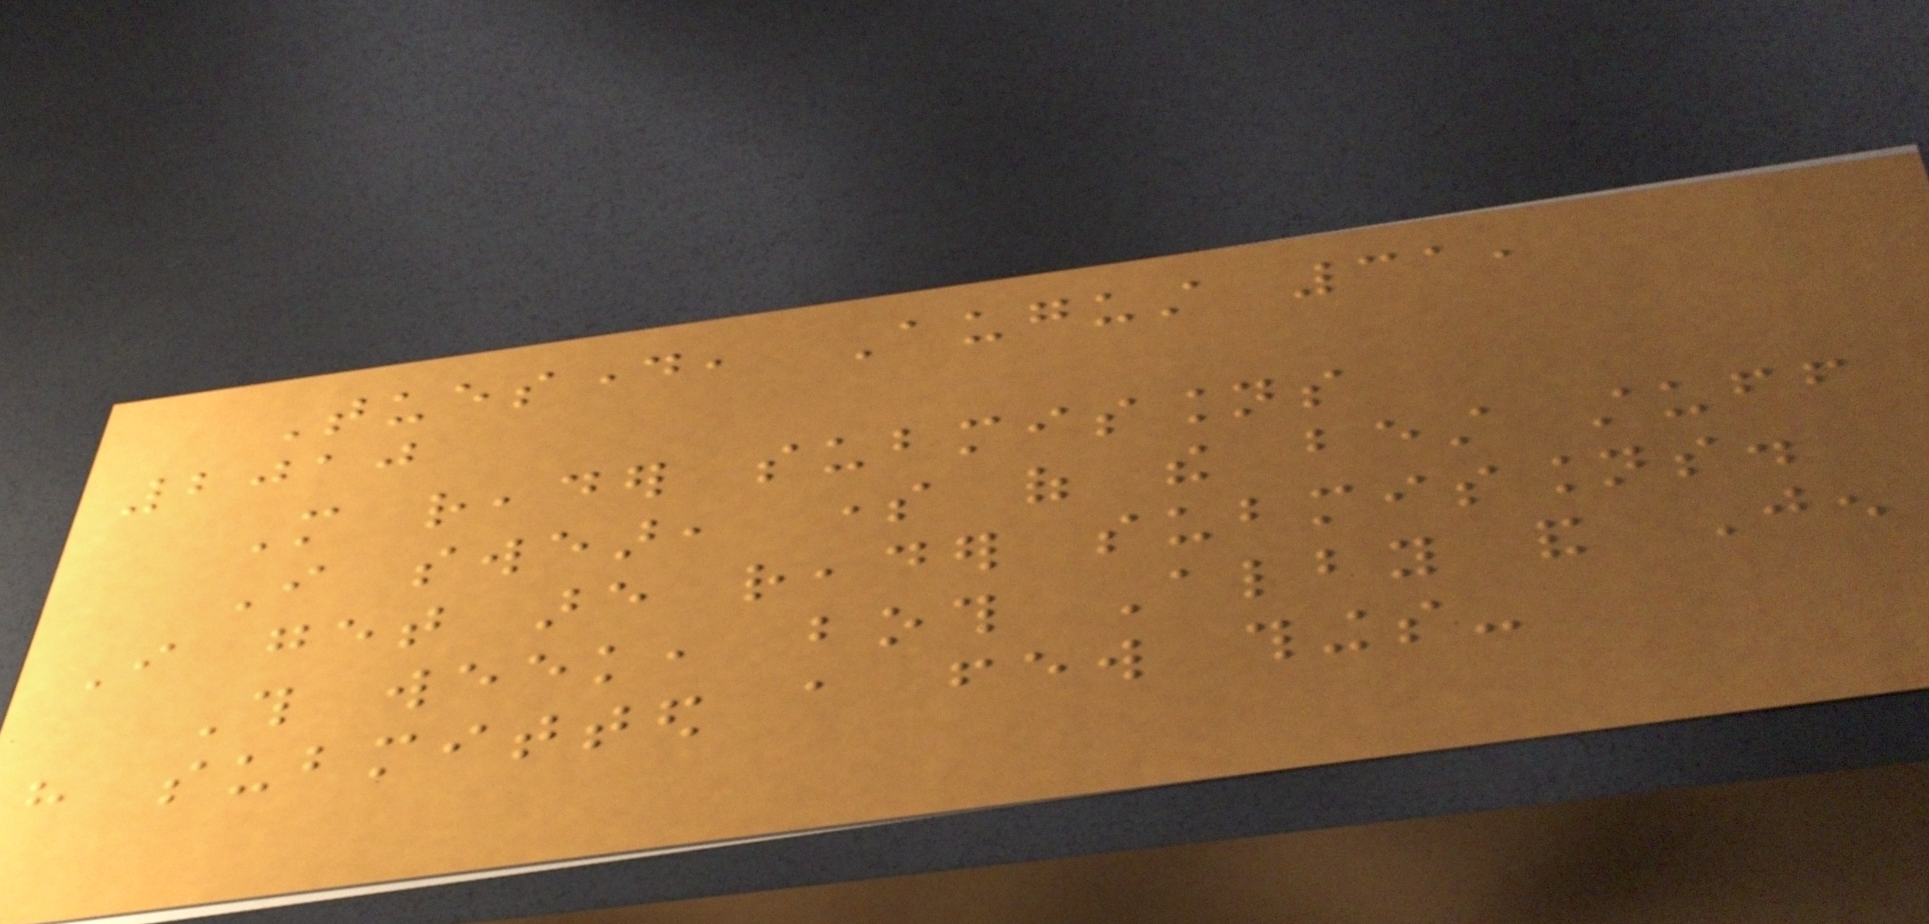Tuesday, August 31,
2010
More reader submissions
I swear, some of the best stuff
I get are reader submissions.
This week, both Alby and Jen
have submitted a few things-
